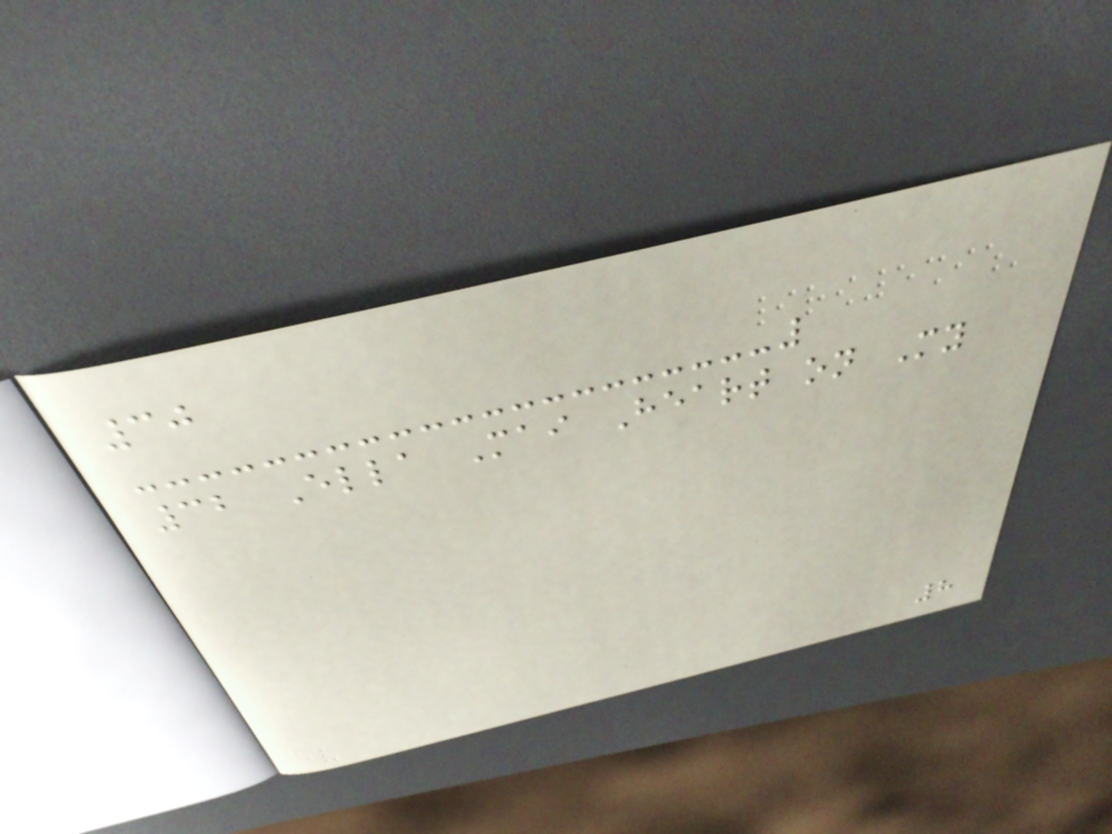30
32 Ella Mai Heart on My
8
